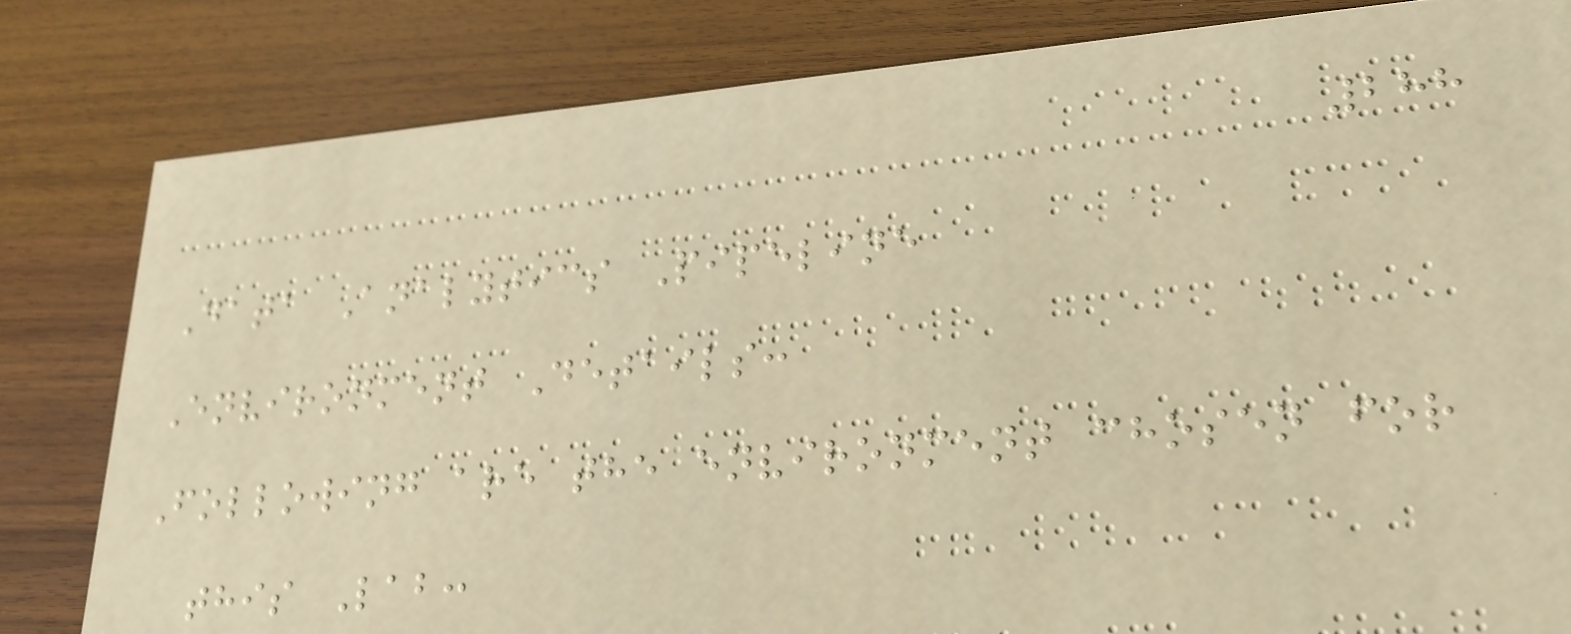288
Data Analytics Pipeline
Environment Details:
Following are the environment chosen for
this Lab:
